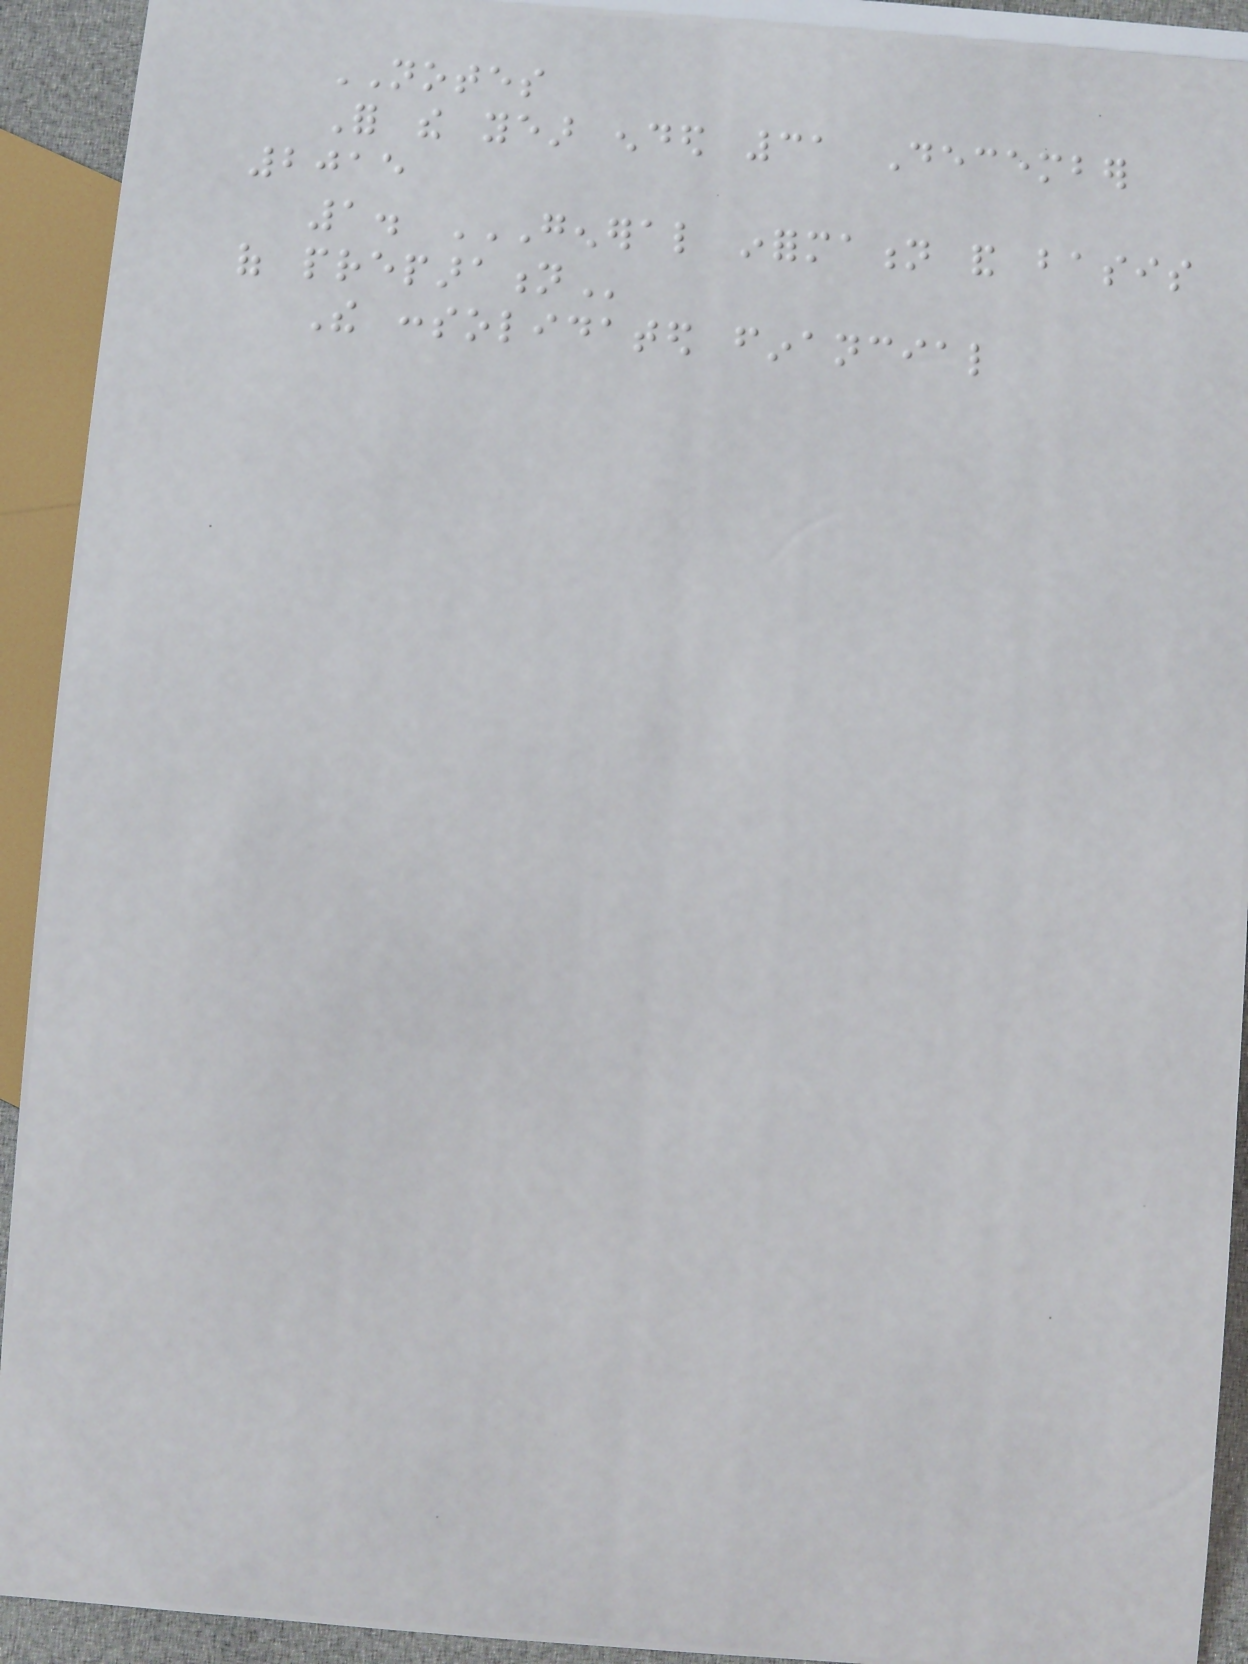NOTES
For the year ended 31 December
2015
1. GENERAL INFORMATION AND BASIS
OF PREPARATION
The consolidated financial
